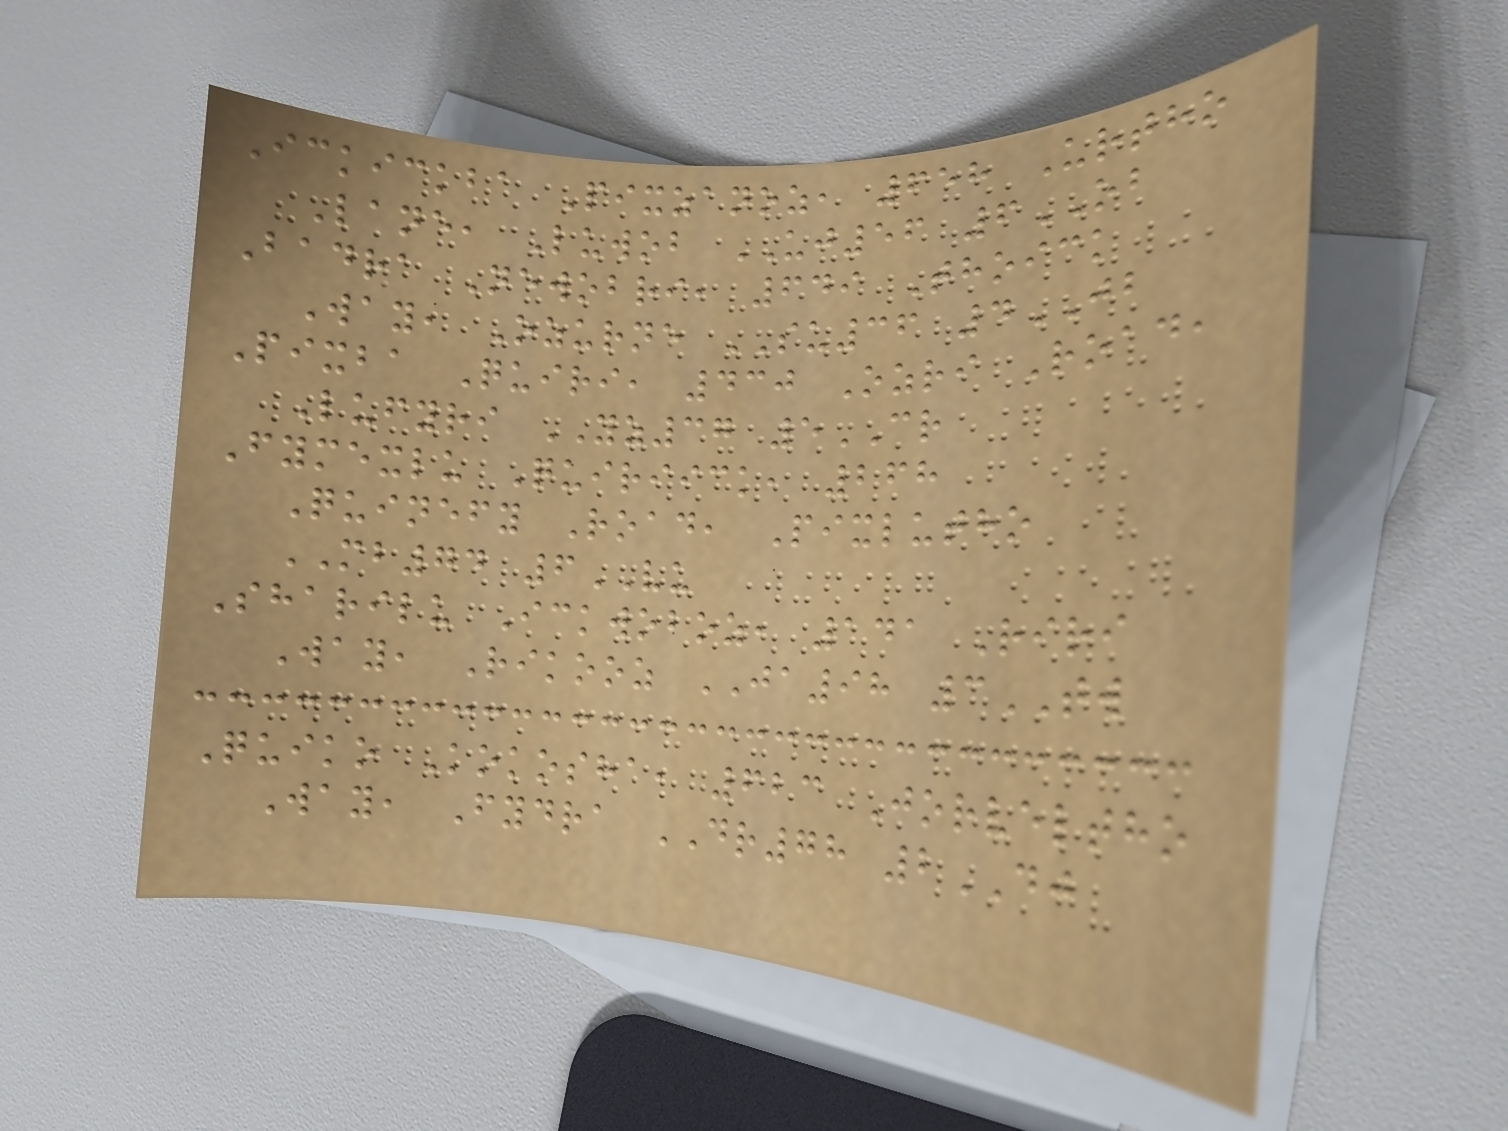Ickickba Pixzanoz, 658 Urtho
Lane, Luwob UJ56 6OB
Badra Newobri, 649 Thoick
Way, Ozurne SU36 4JB
Pixba Quiri, 430 Ozri Road,
Lufyri YZ37 5CR
Fymexlu Quiriick, 268
Quinefy Road, Pixlutho
MB74 6VU
Sharilu Ickwoboz, 141 Riri
Way, Rikooz JA98 3TW
Quiko Kokosha, 623 Jorveltho
Way, Fydra DR78 2DJ
